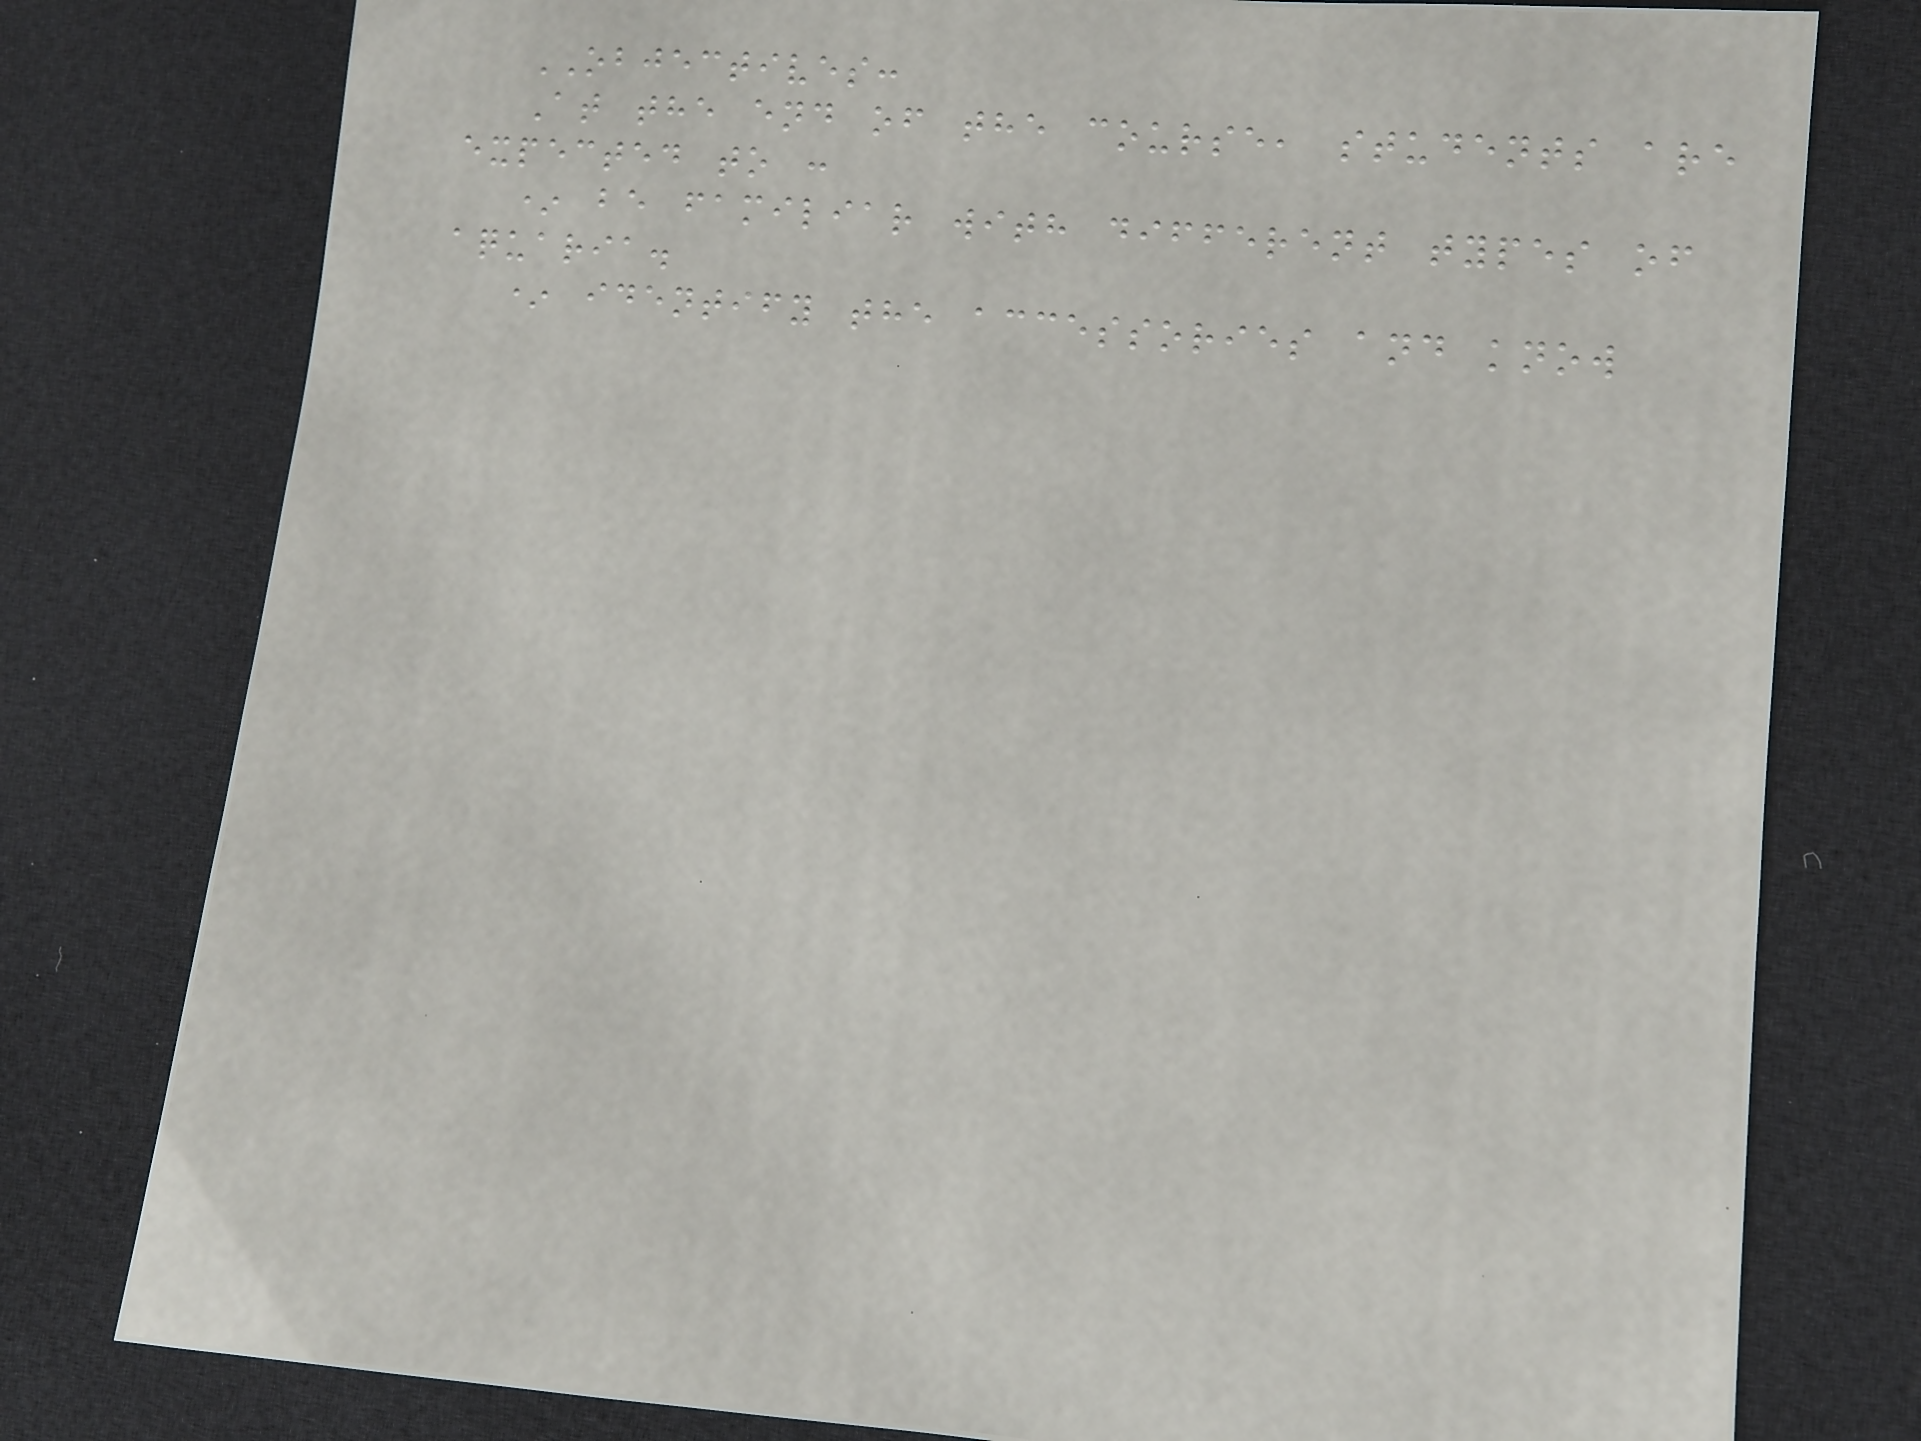OBJECTIVES:
At the end of the course, students are
expected to :
* be familiar with different types of
aquaria.
* identify the accessories and know
